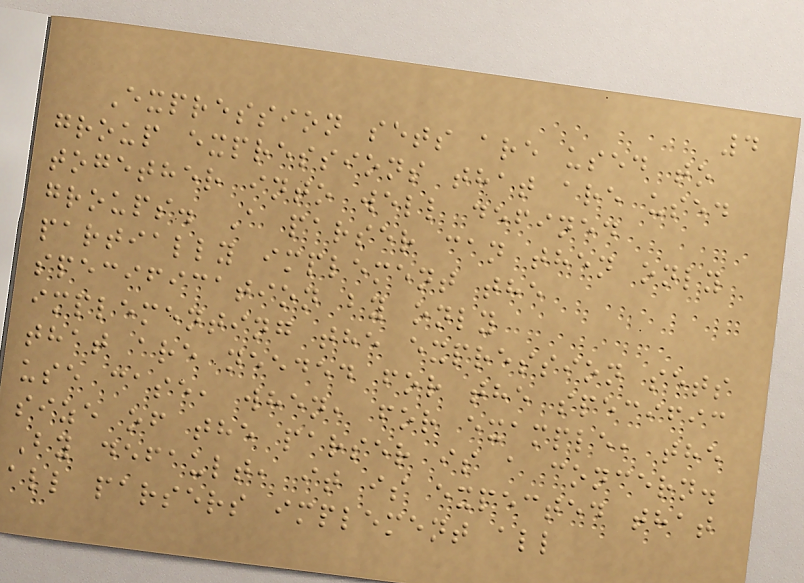4
Expression sets are used to
group expressions that are used
together into well defined
groups. A parser can then only
partially implement the
specification by only
implementing the expression sets
that are needed for the specific
use case, when, for example, the
size of the parser is a concern.
By default, it is expected that
all parsers implement all
